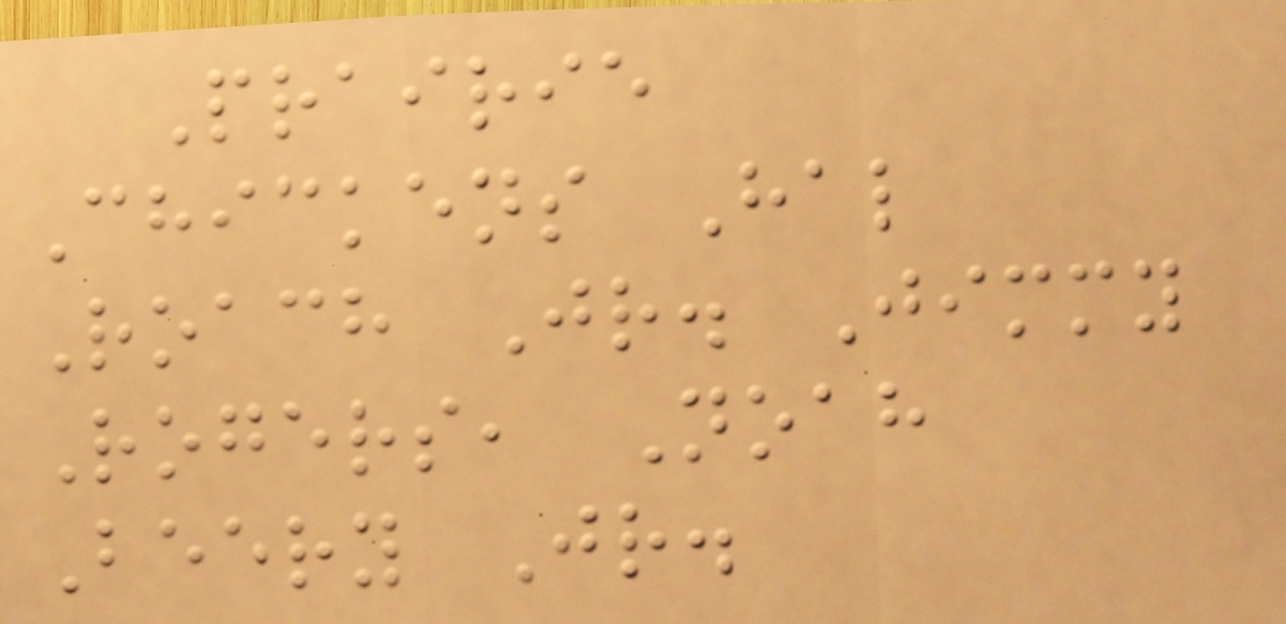Prairie
Chickens Hal
Roach Jr. Jimmy
Rogers, Noah
Beery Jr.
